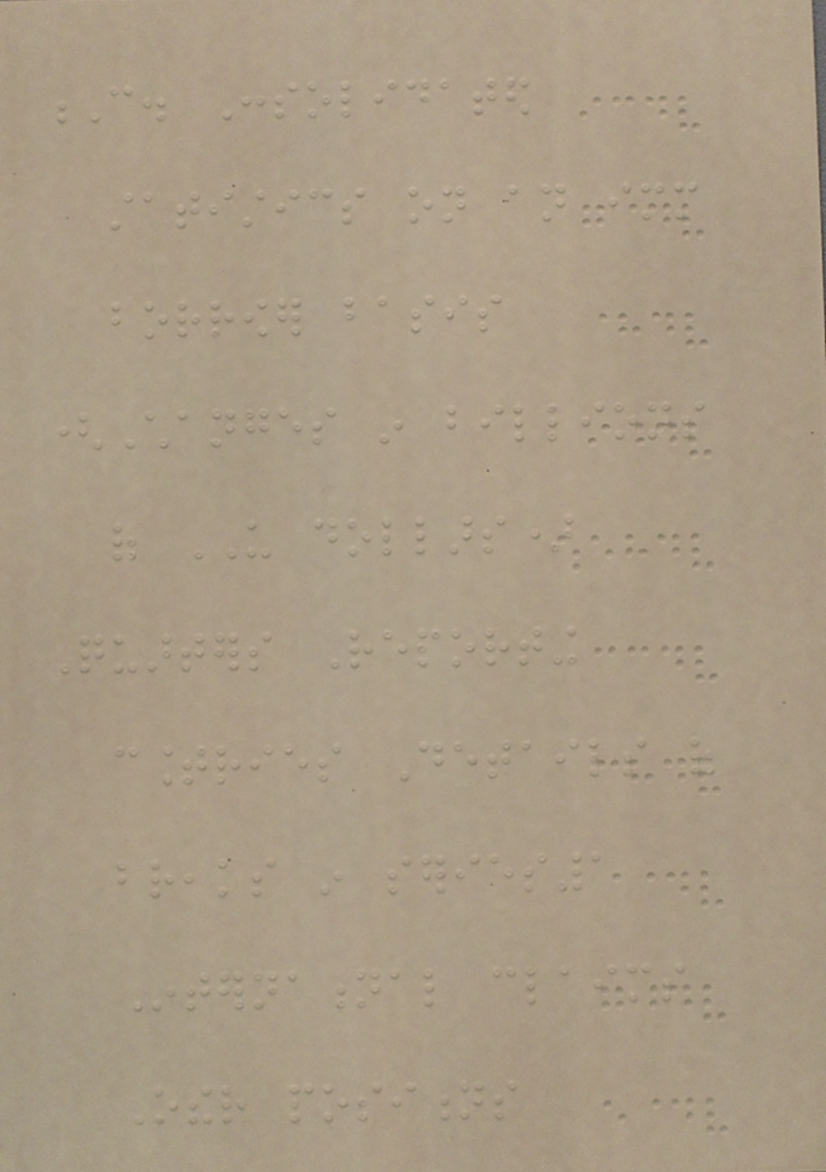C. Consolidated
statistics on an immediate
borrower basis
(Changes in billions
of US dollars)
Quarters Reporting
countries Details of
breaks in series1
International claims
Other positions
